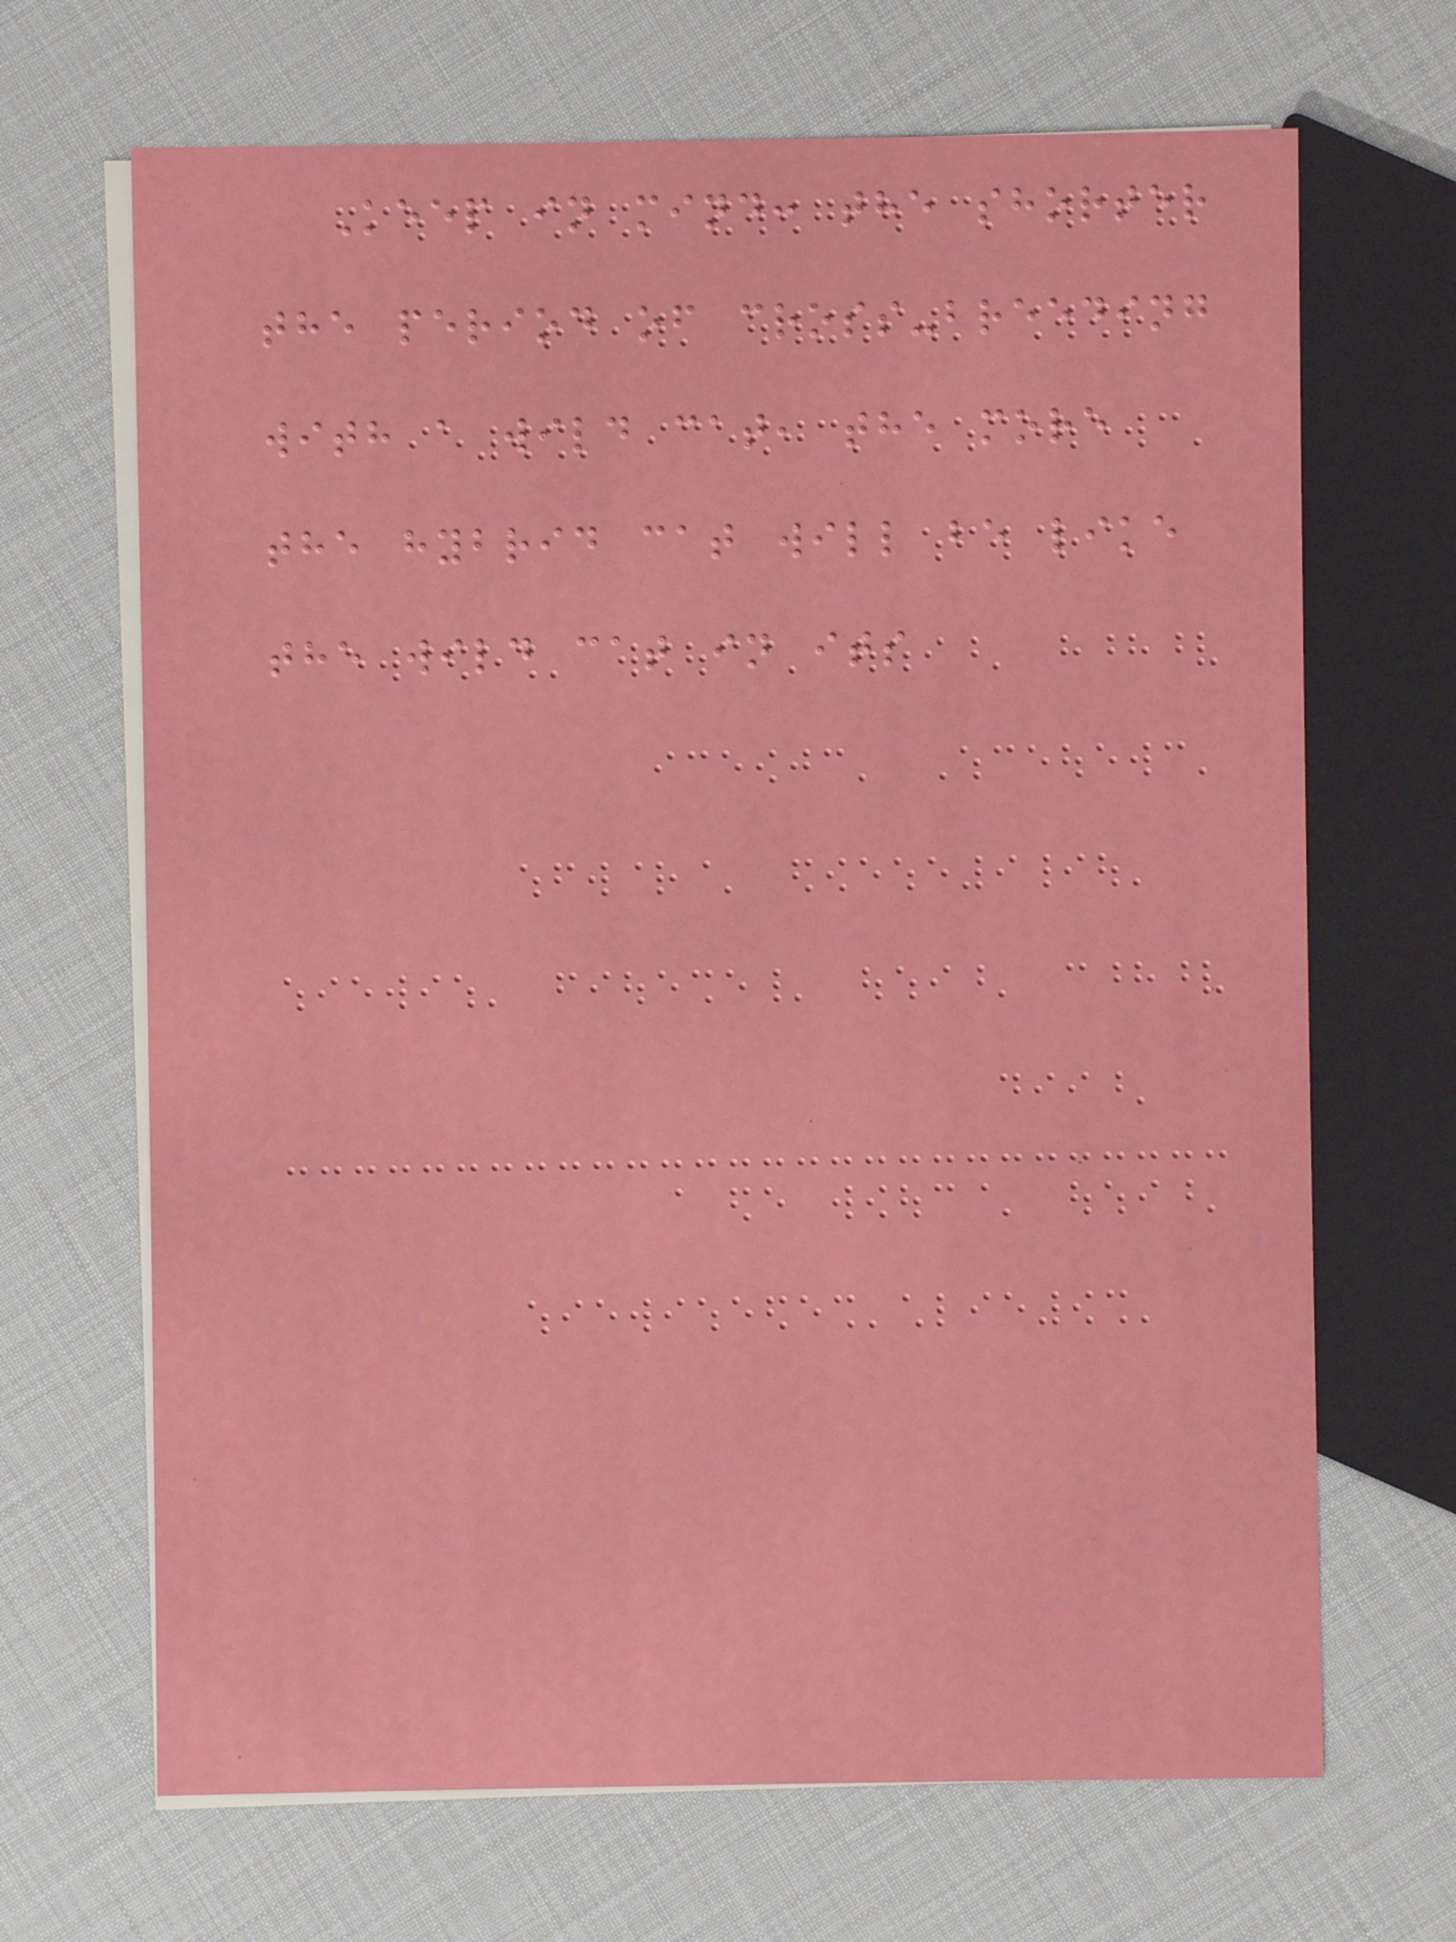Keep in mind: the shorter
the period of cross-breeding
with a wild cat, the more
the hybrid cat will be like
the wild cat in its
